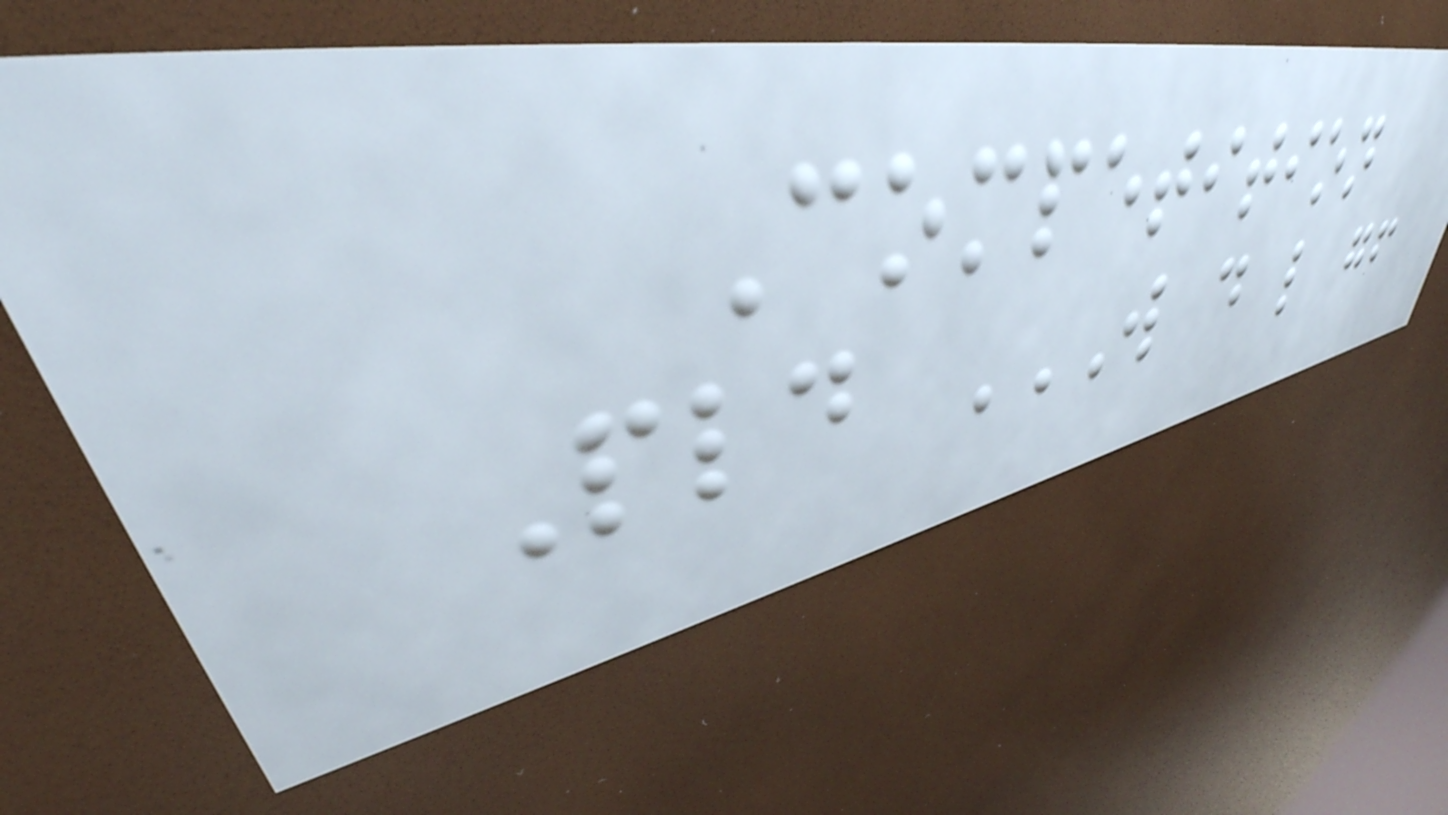Competition
Pld W D L GF
